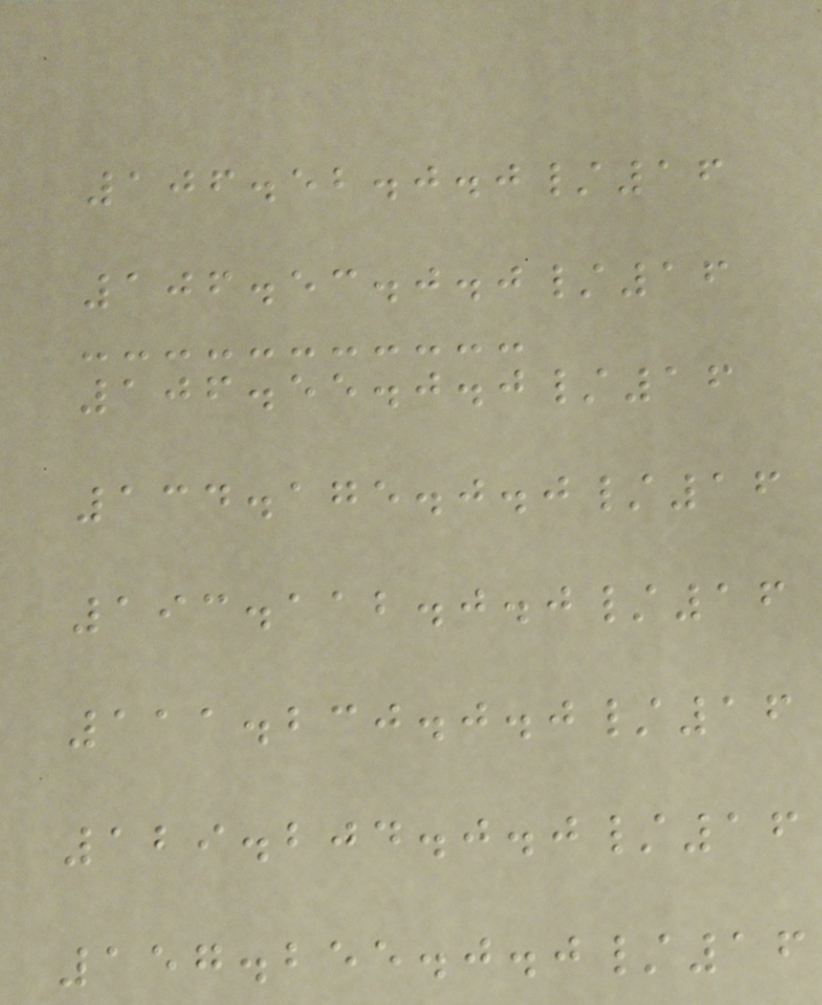106.52.0.0/16
106.53.0.0/16
106.55.0.0/16
134.175.0.0/16
193.112.0.0/16
111.230.0.0/16
129.204.0.0/16
157.255.0.0/16
